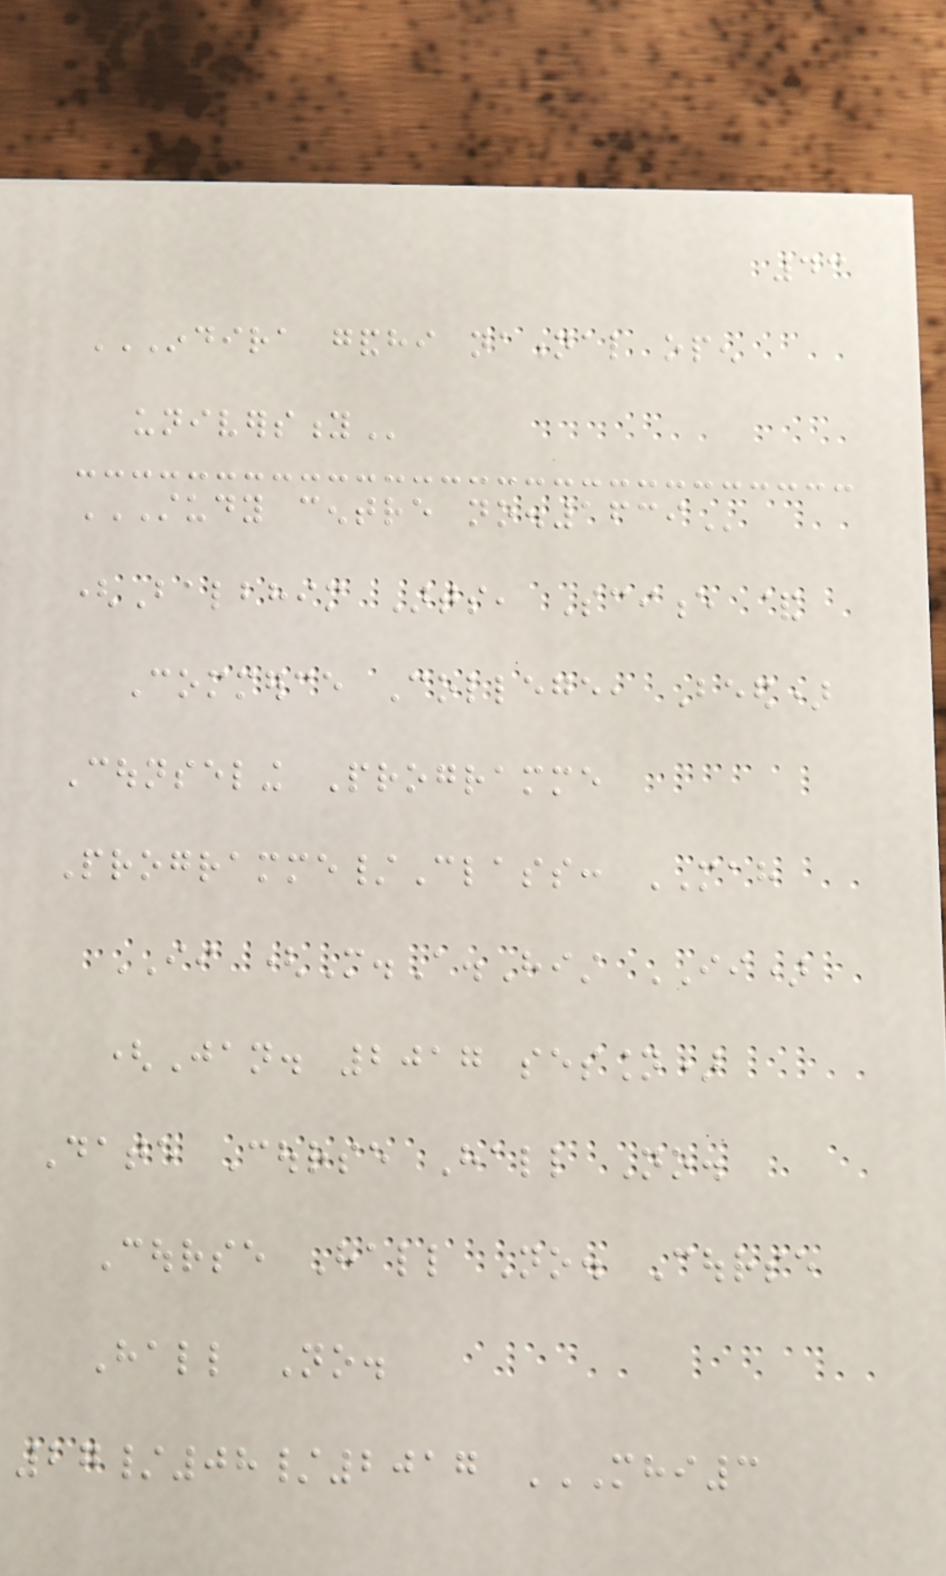43
INDIRA GANDHI NATIONAL OPEN
UNIVERSITY
STUDY CENTRE NO.1639
(Balbhim Arts, Science &
Commerce College, Beed)
Counseling Programme
Programme/Class: MAH
II (M.A.Hist II)
(Jan. 2017 session)
Date Course Hall No.
Course Hall No. Course
Hall No.
27/08/2017 MHI3
